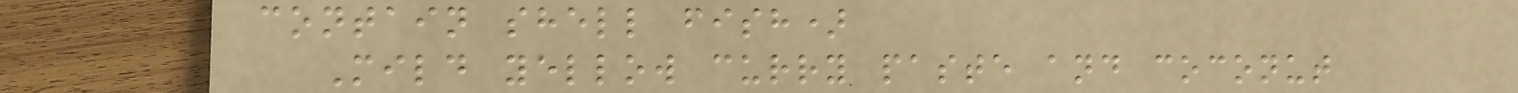contain shell fish)
Mild yellow curry paste and coconut
